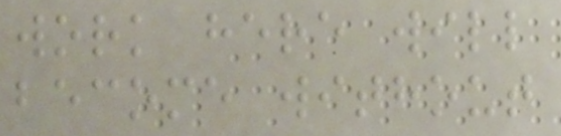work here will
become without
